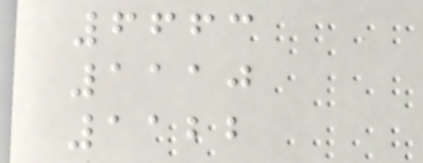6663
1110
1122
